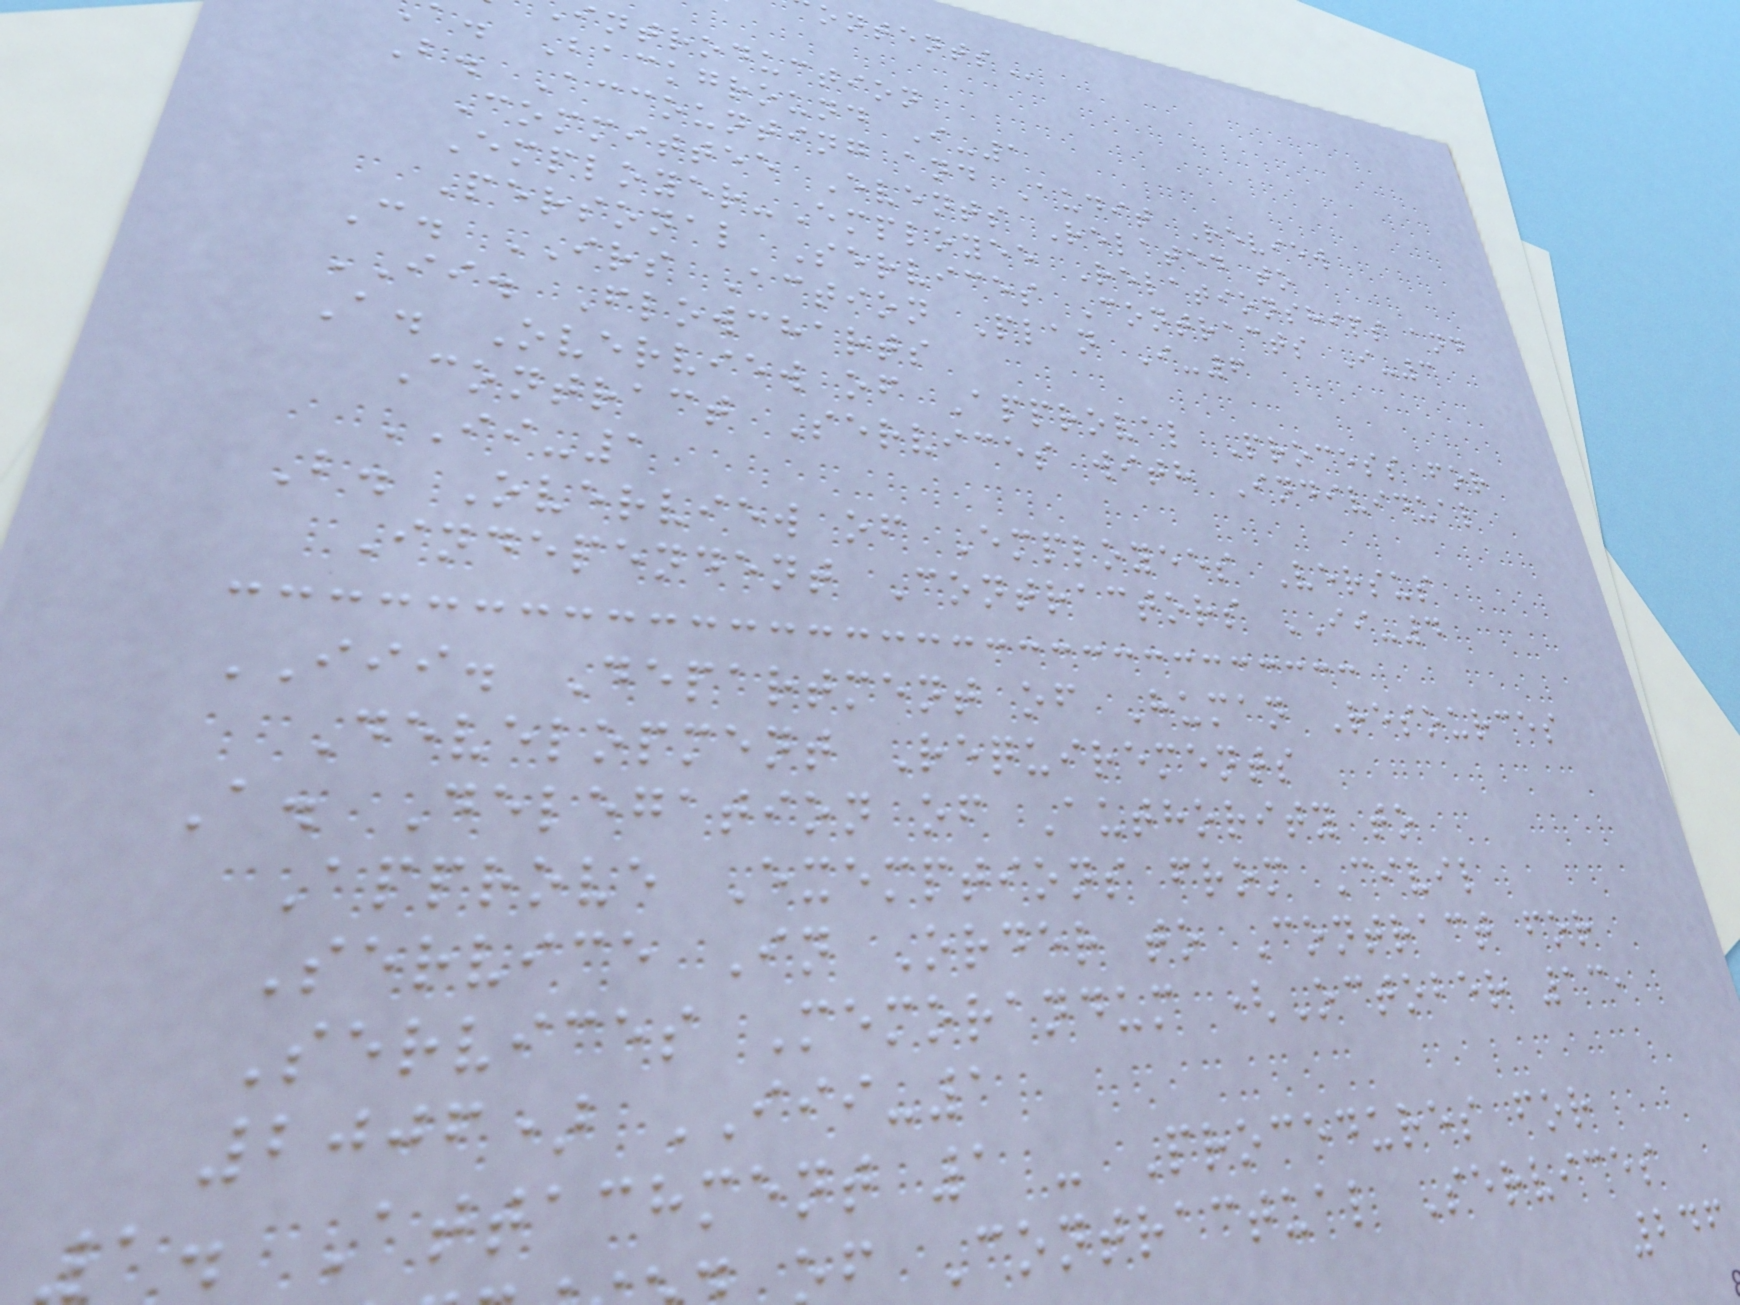introduction
. Background I-1
B. Accounting and Audit Review
Committee Events Related to
Employer-Employee Relationships and
Personal Services Contracts I-3
C. IRS Action Plan I-6
II. Flowcharts
A. Overview of Approval Process for
Contract Services with Individual
II-1
B. Overview of Employees Versus
Independent Contractors II-4
III. Department of Human Resources
Development Requirements
A. Delegation of Authority to
Approve Exemptions from Civil
Service In Order to Contract for
Services Memorandum (October 13,
2006) III-1
a. Attachment 1 - Procedures for
f Contractual Services
246
